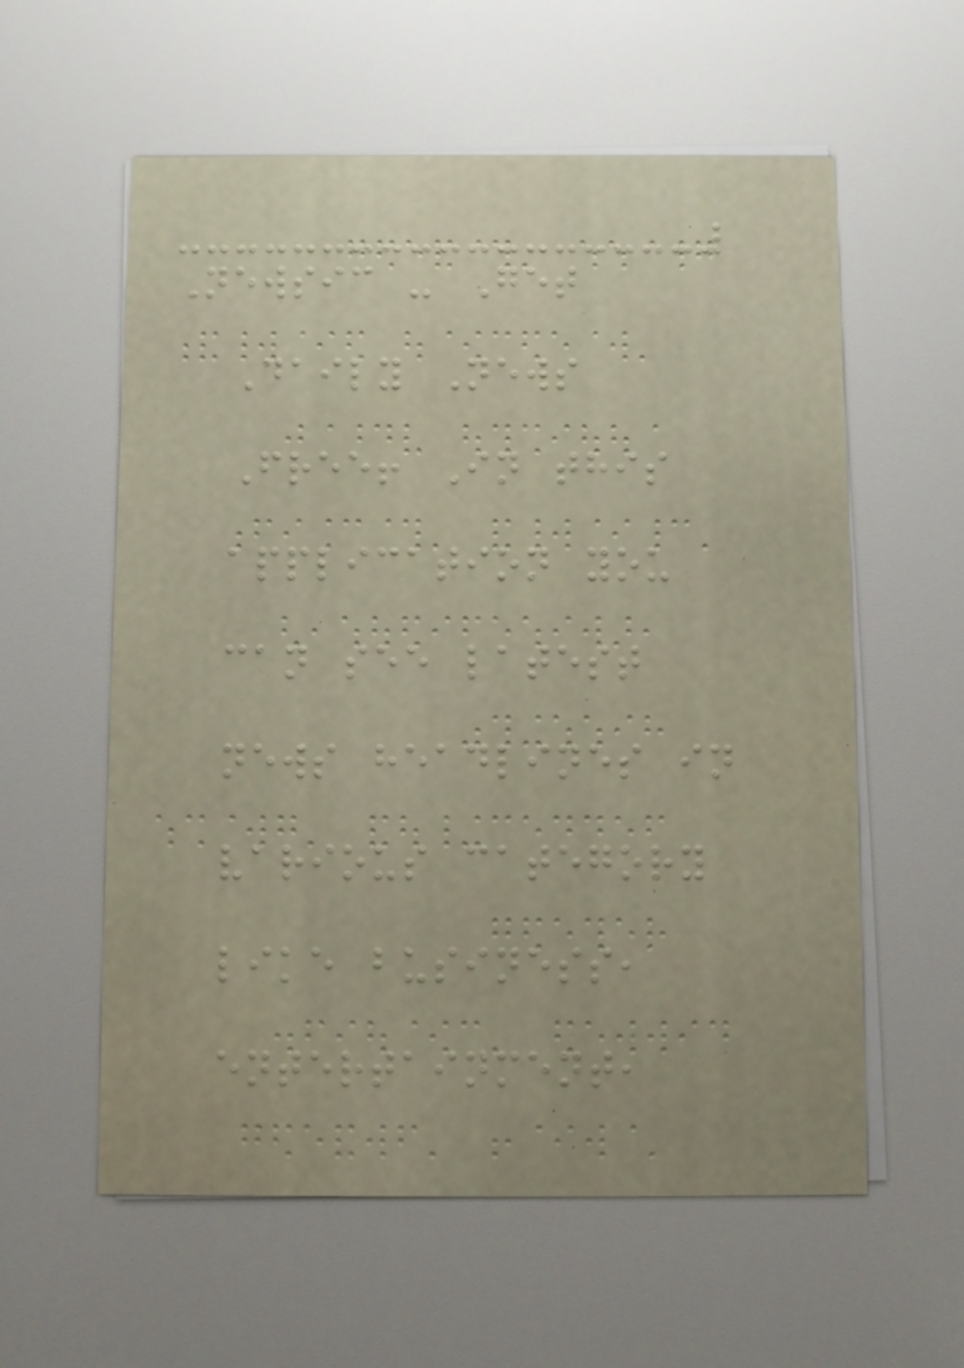Newsic - Get
Daily News
Free! In this
application you
can see latest
news headlines in
various category
like business,
entertainment,
